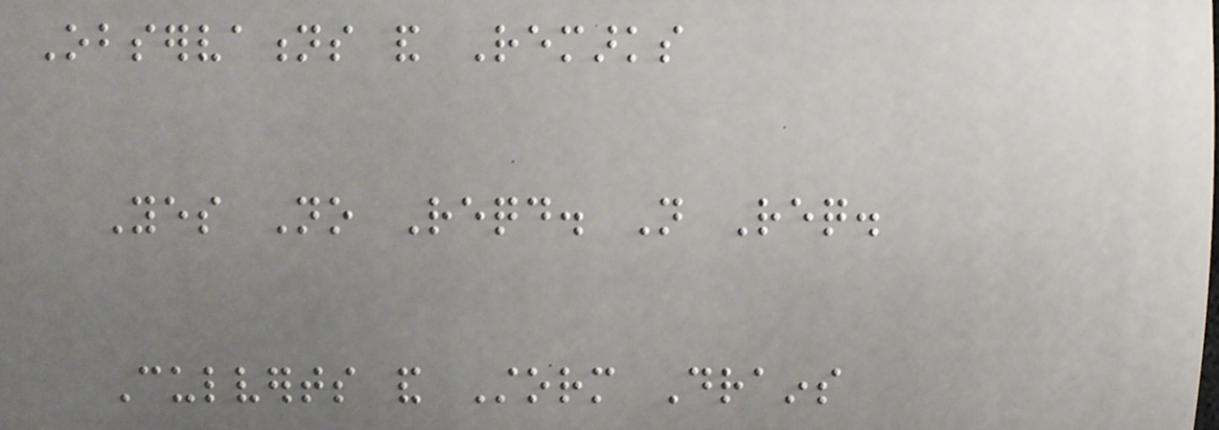Observations and Remarks
Yes No Reqd. Not Req.
Culverts and Storm Drains
